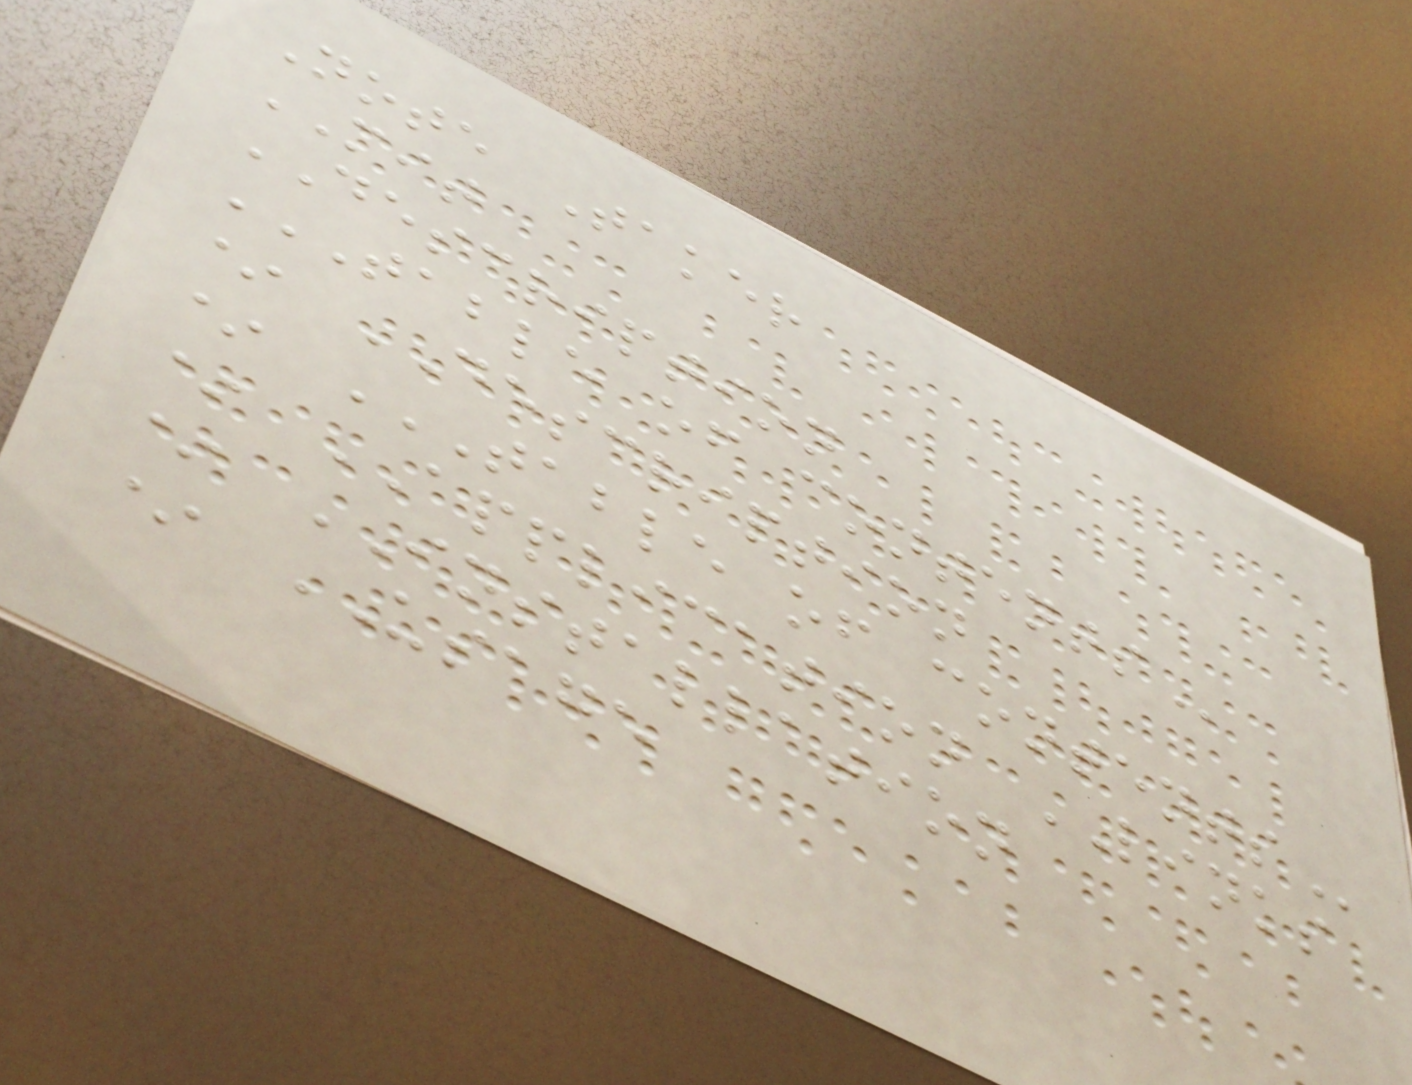Note Taker
MIT
DESCRIPTION
TABLE OF CONTENTS
* DESCRIPTION
* TABLE OF CONTENTS
* APPLICATION LINKS
* INSTALLATION
* USAGE
